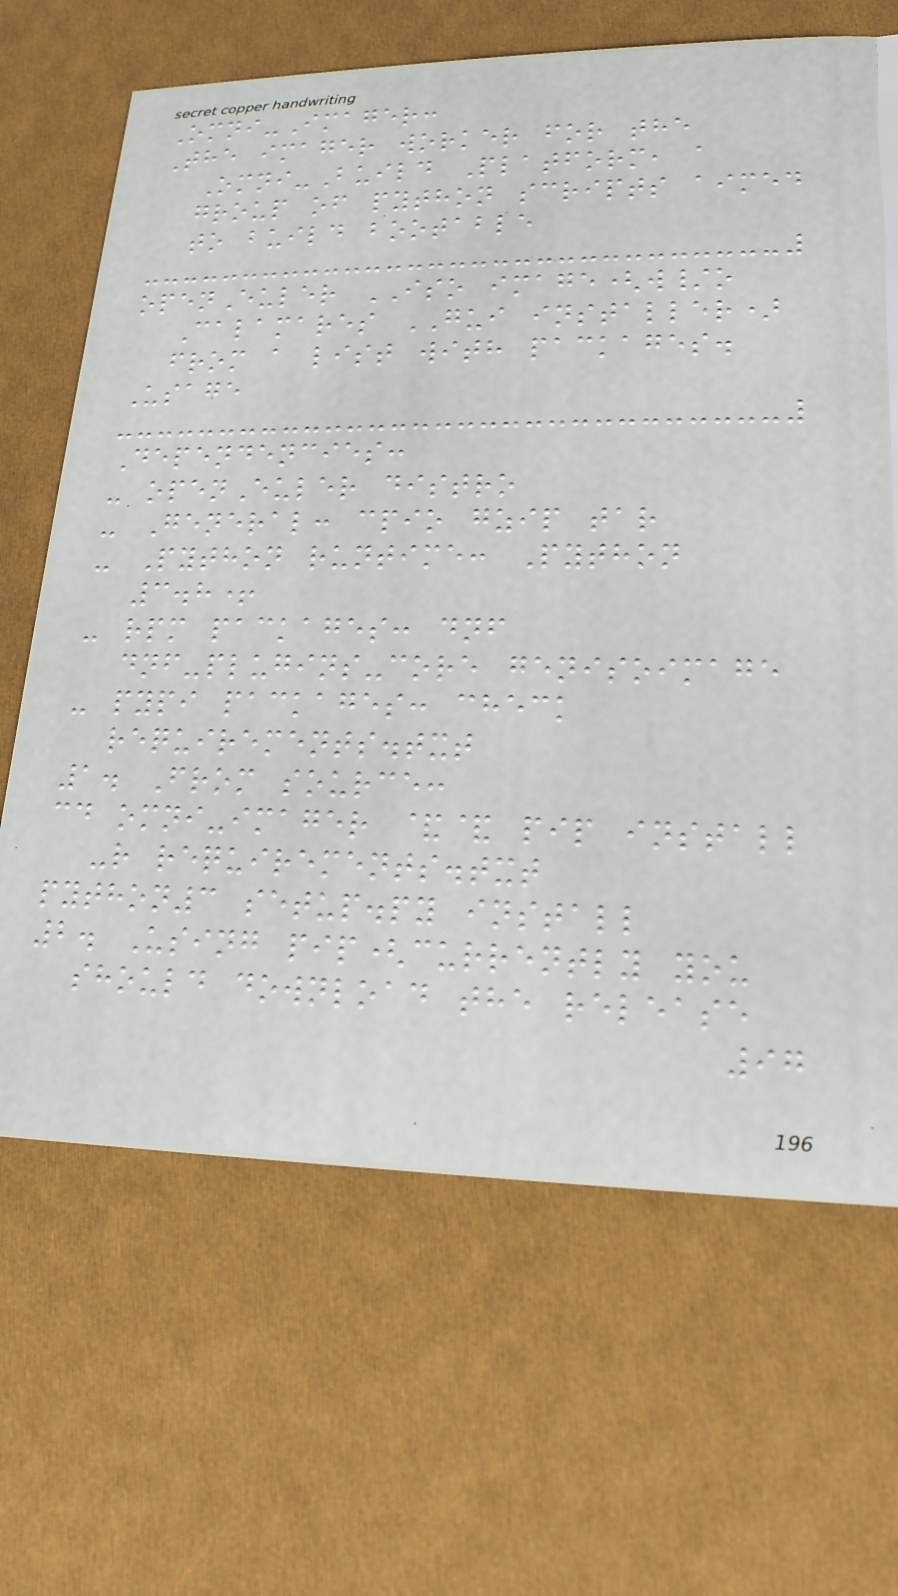Omni-Imager:
The imager worker for the
Omni-Build Platform, a
group of python scripts aimed
to build bootable
openEuler ISO image(w/o
Calamares GUI installer)
from a list with packages.
Usage
Dependencies:
- openEuler distro
- General: cpio gzip tar
- Python runtime: Python
3.8+
- rpm packages: dnf
dnf-plugins-core genisoimage
- pypi packages: check
requirements.txt
1. From source:
cd omni-imager && pip install
-r requirements.txt
python3 setup.py install
2. Using pip(currently you
should download the release
97
